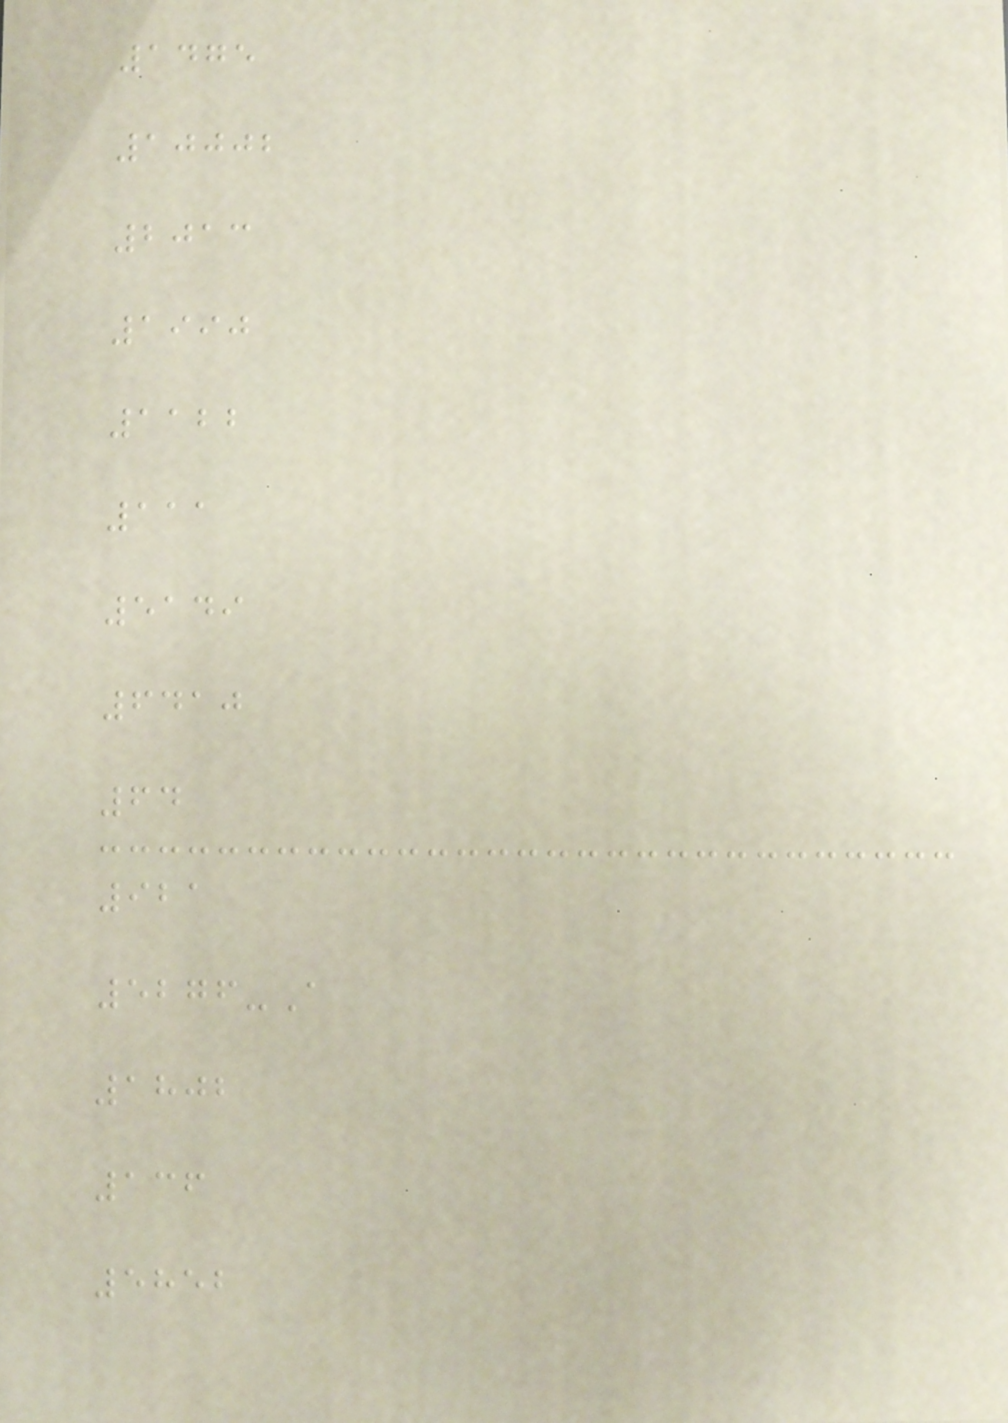1475
10002
2013
1990
1122
111
5149
6410
64
921
5276-A
1802
136
5852
